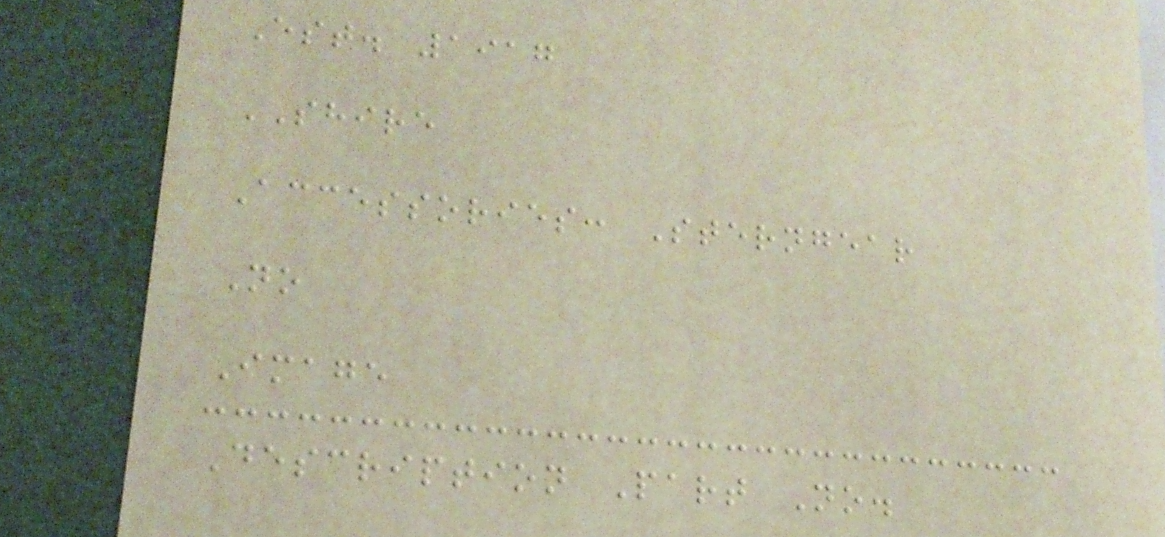Est. 1917
SHIRE
Accessories: Sterngear
No
Image
Description Part No.
